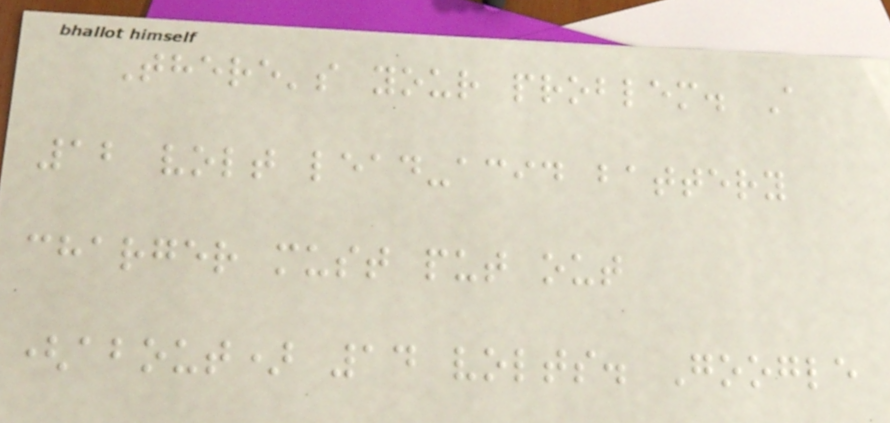There's your problem. A
12 volt lead-acid battery
charger must put out
(about) 14 volts. Google
